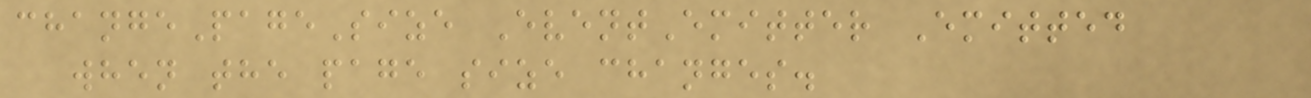changePageSize EventEmitter Emitted
when the page size changes.
